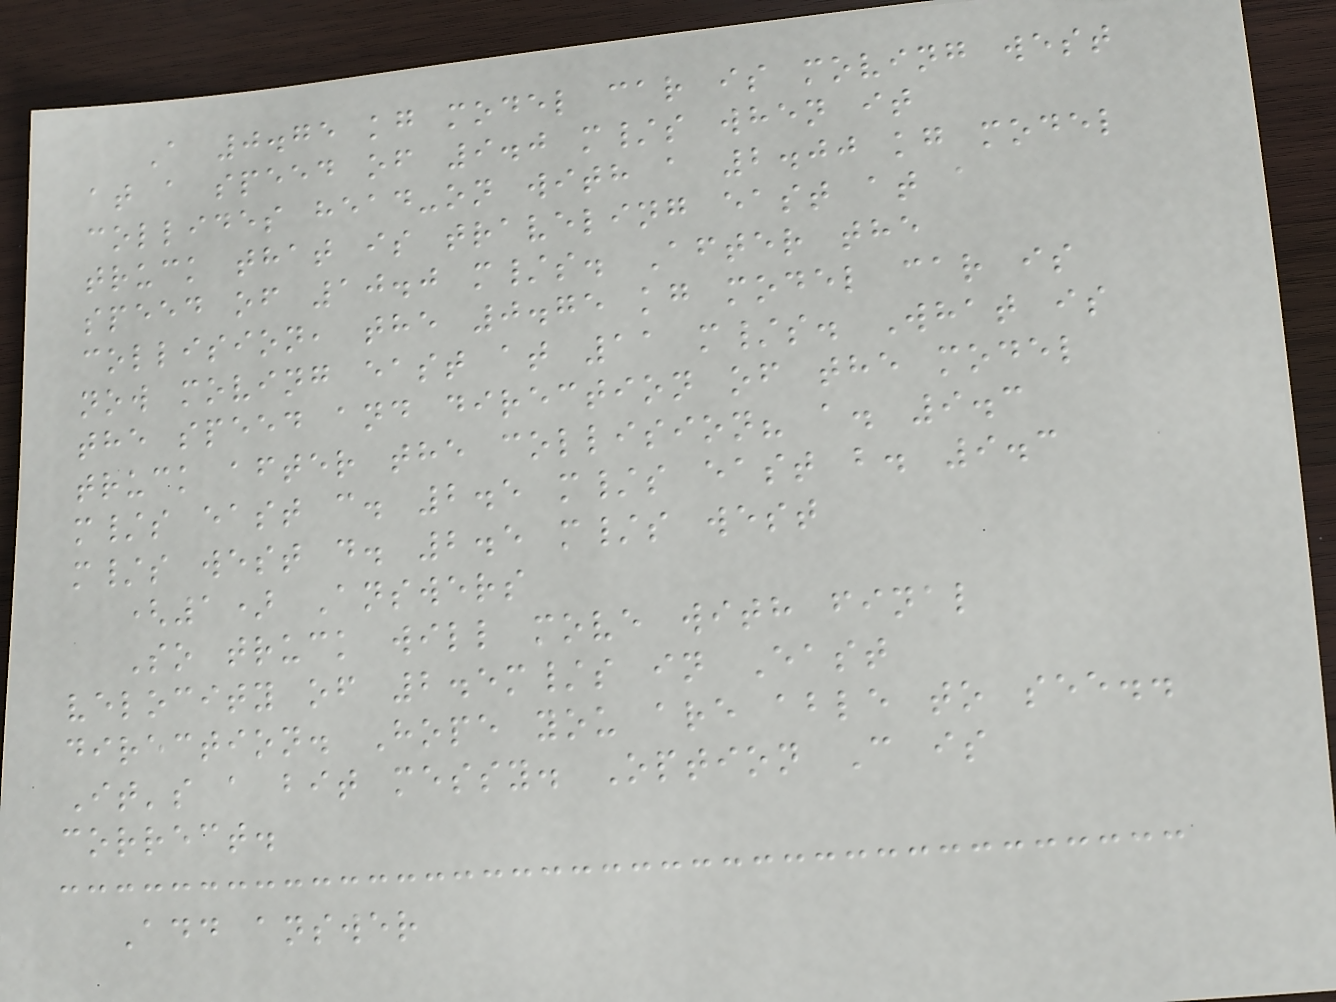A 0.75 kg model car is moving west
at a speed of 9.0 m/s when it
collides head-on with a 2.00 kg model
truck that is traveling east at a
speed of 10.0 m/s. After the
collision, the 0.75 kg model car is
now moving east at 11 m/s. What is
the speed and direction of the model
truck after the collision? a. 9.3
m/s east c. 2.5 m/s east b. 9.3
m/s west d. 2.5 m/s west
(1) Answers
So truck will move with final
velocity of 2.5m/s in East
direction. Hope you are able to see..
It's a bit messy. Option C is
correct.
Add answer
